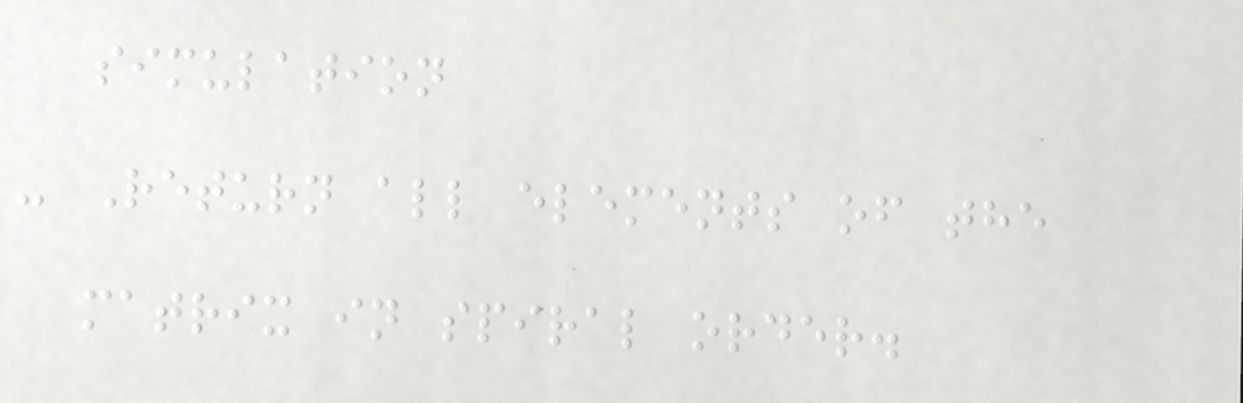simulation
- Return all elements of the
matrix in spiral order.
